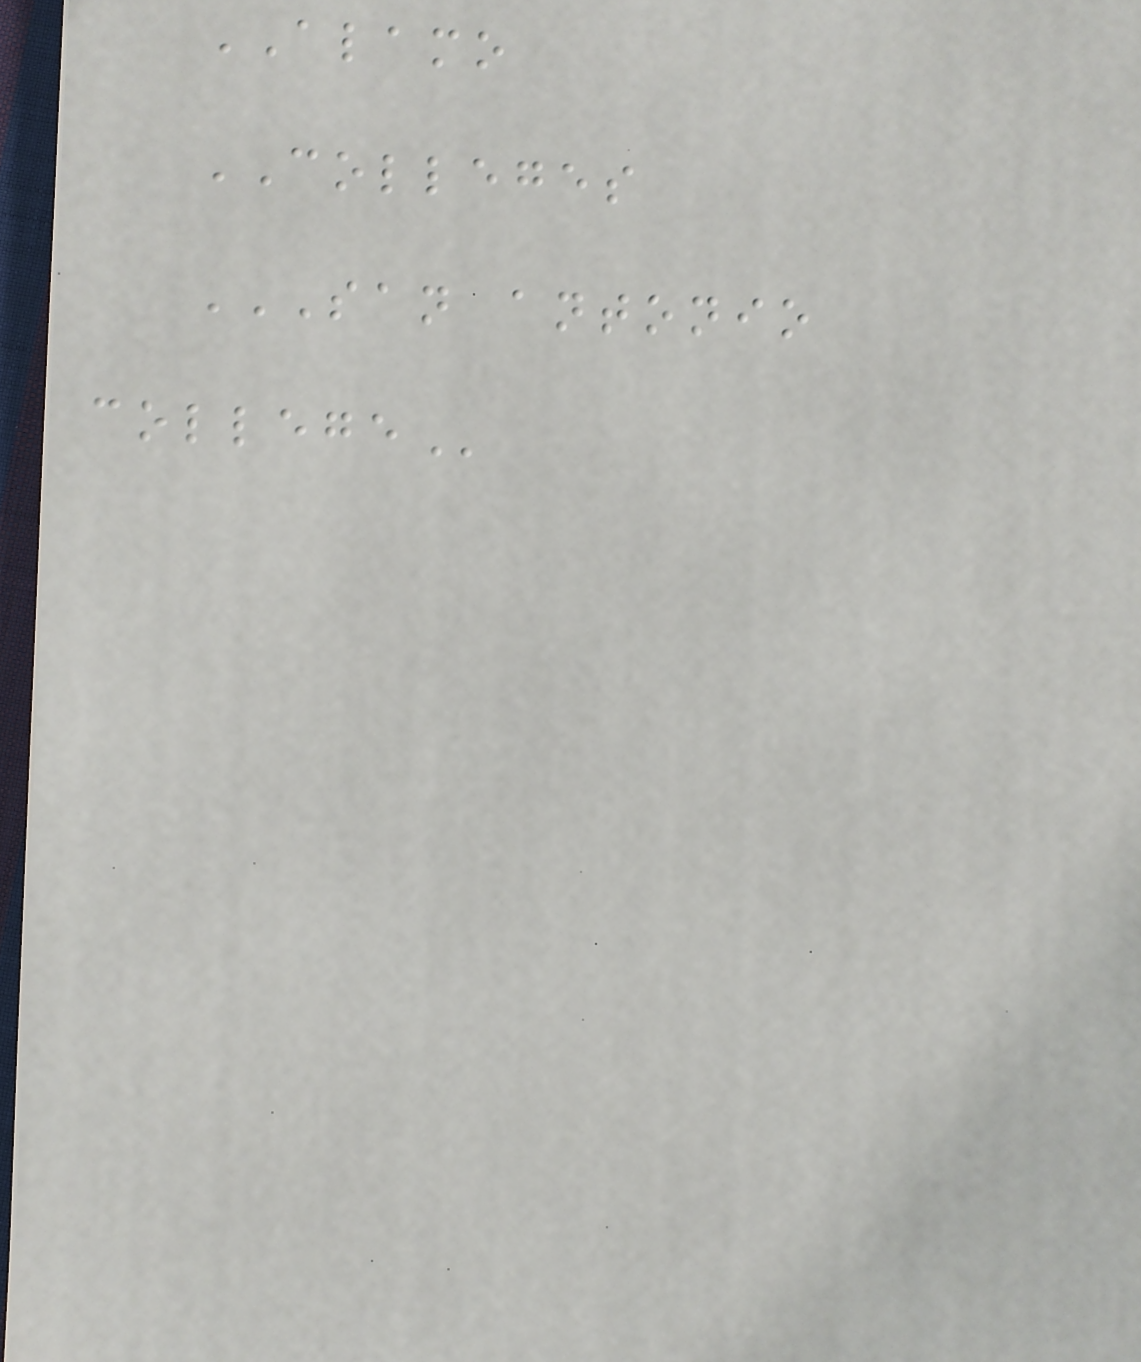ALAMO
COLLEGES
SAN ANTONIO
COLLEGE
